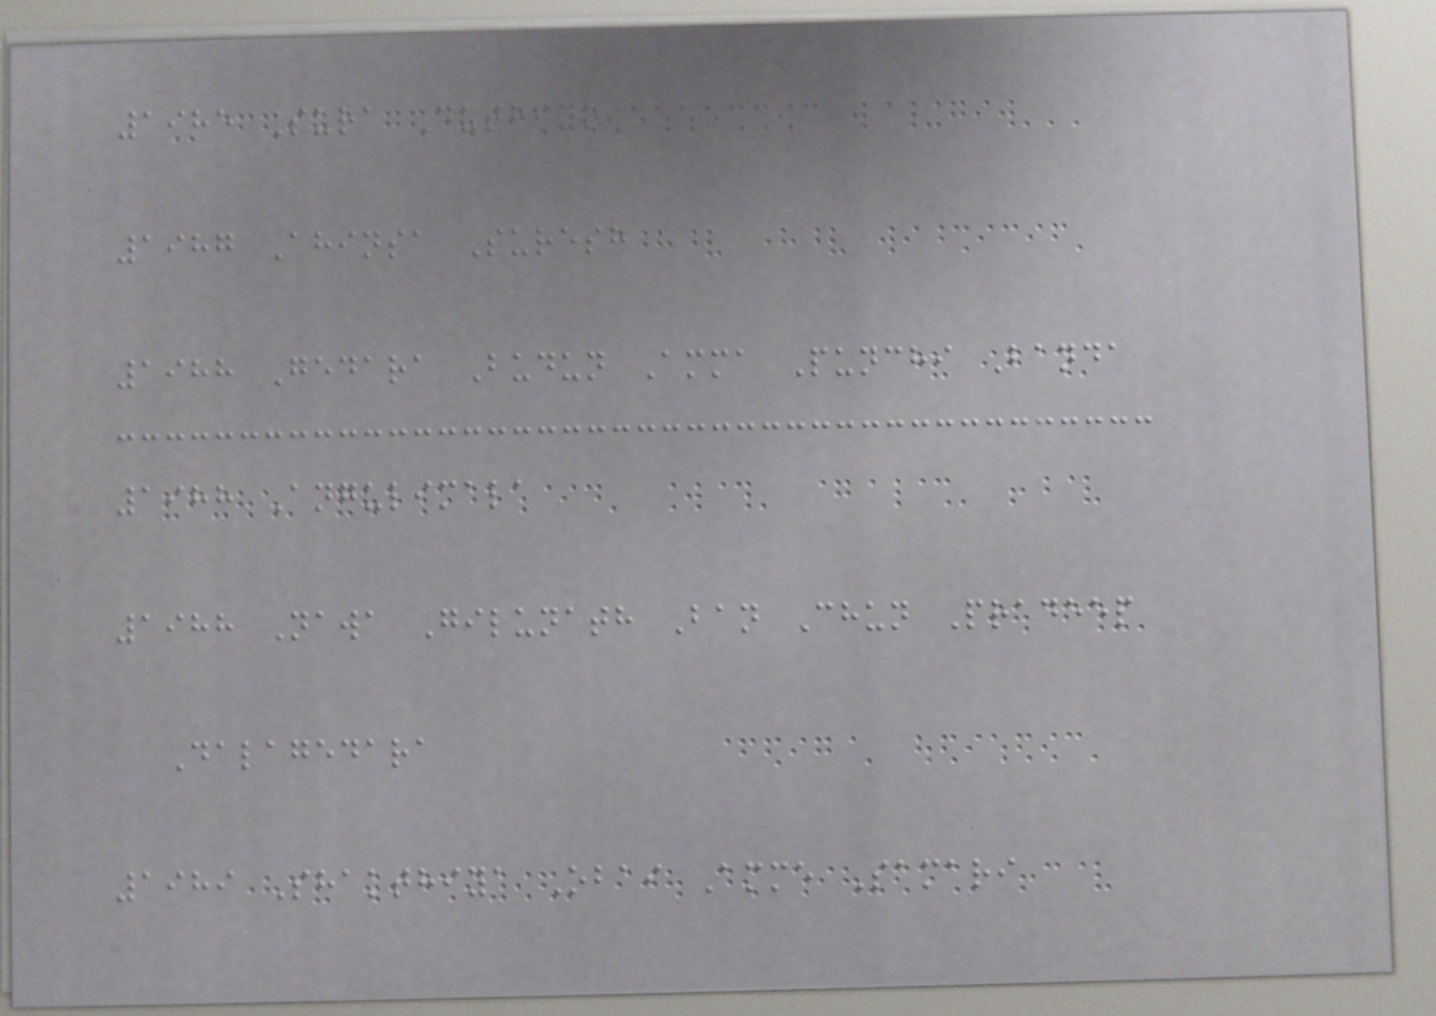1985 Sura Duthiyo
1987 Ahinsa Suresh
1988 Gedara Budun Amma Punchi Banda
1988 Angulimala
1988 Nawa Gilunath Ban Chun Pradeep
Dalagedara
1989 Shakthiya Obai Amme Samari
